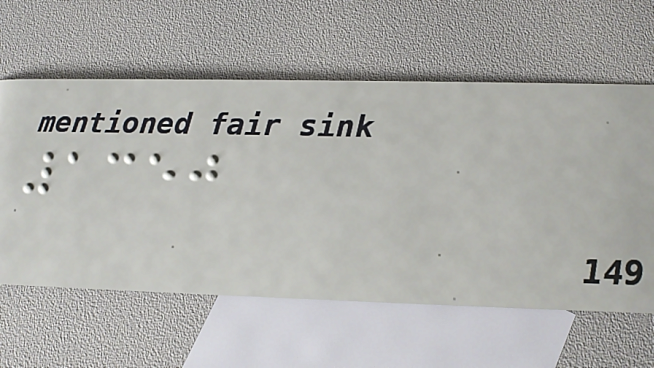1350
